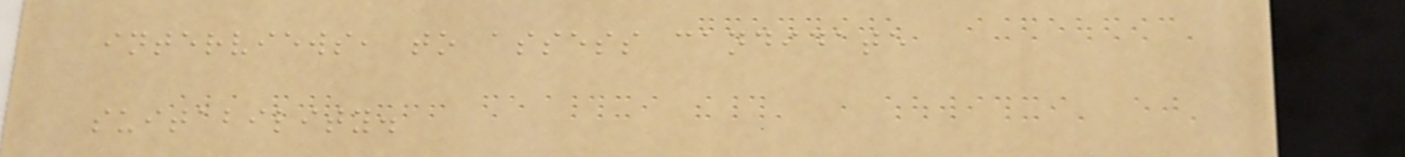interviews, to assess candidate
suitability.
